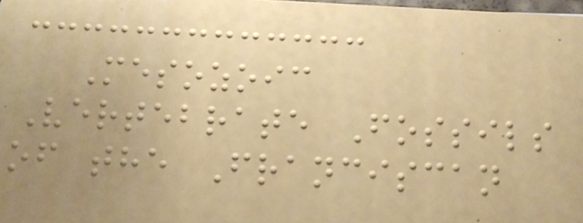Mesozoic
Vertebrate Fossils
of the Franciscan
